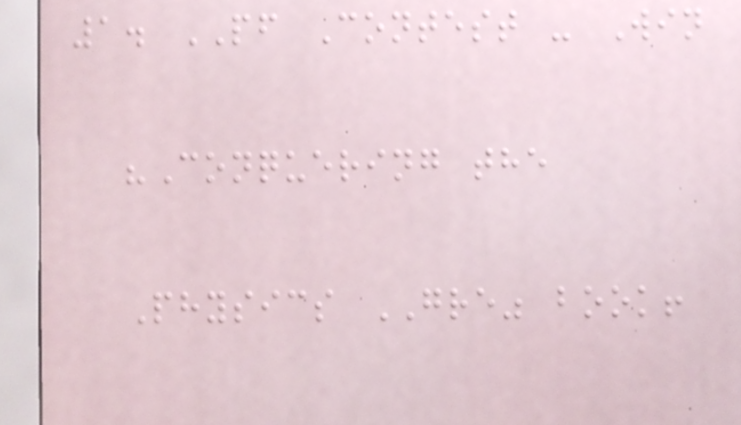1. PF Contest - Win
"Conquering the
Physics GRE" book!
